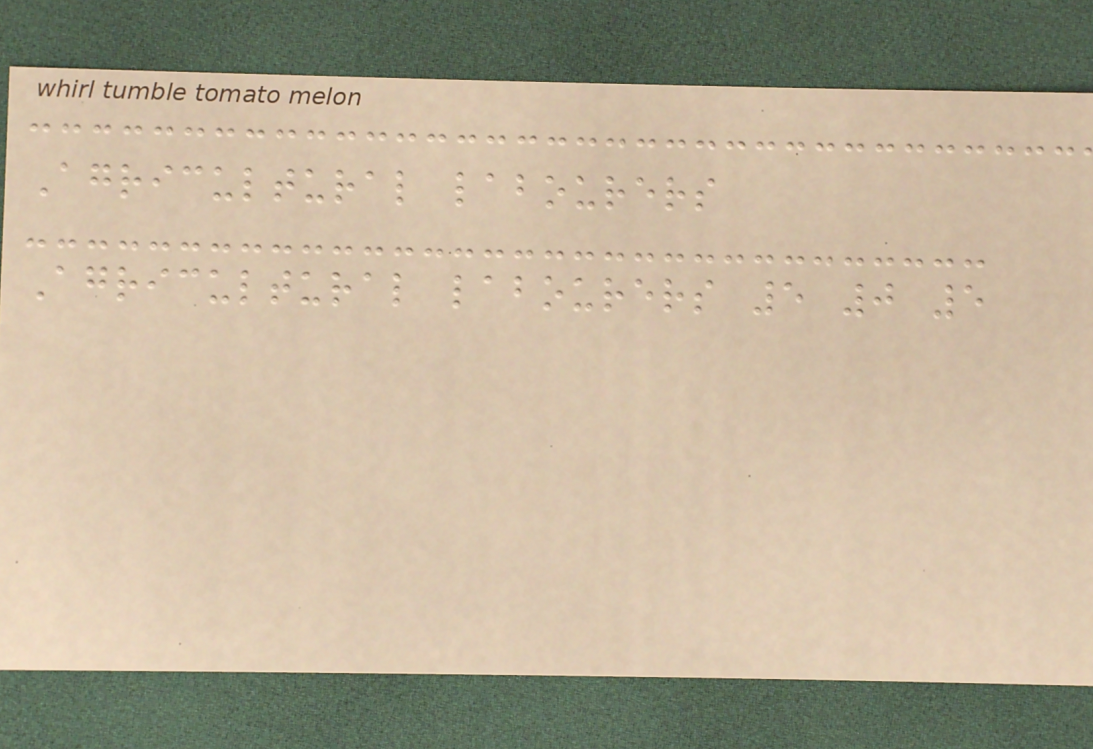Agricultural labourers
Agricultural labourers 5 0 5
